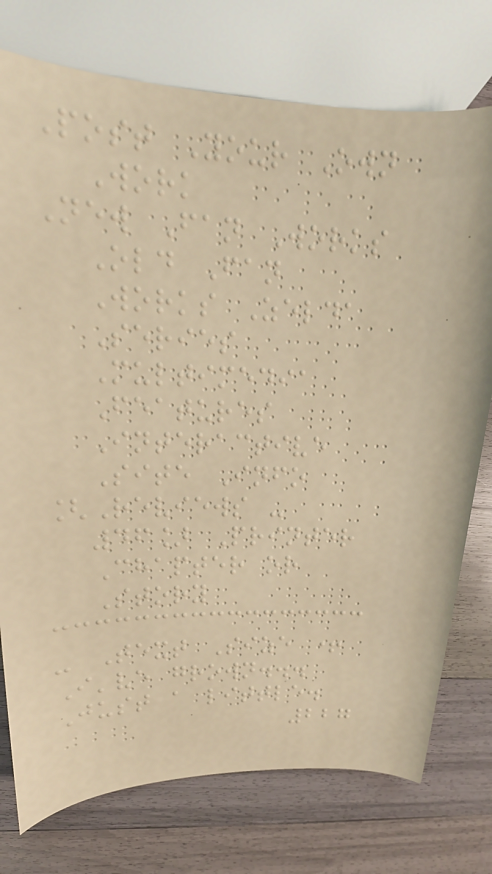Post Your Own
Work
New Fan Works
Old Fan
Works Zelda
Series
Multimedia
Features
Interactive
Site Info
[Reviews -
46] Printer
Chapter or
Story
- Text Size +
I've grown...
Just a little.
227
